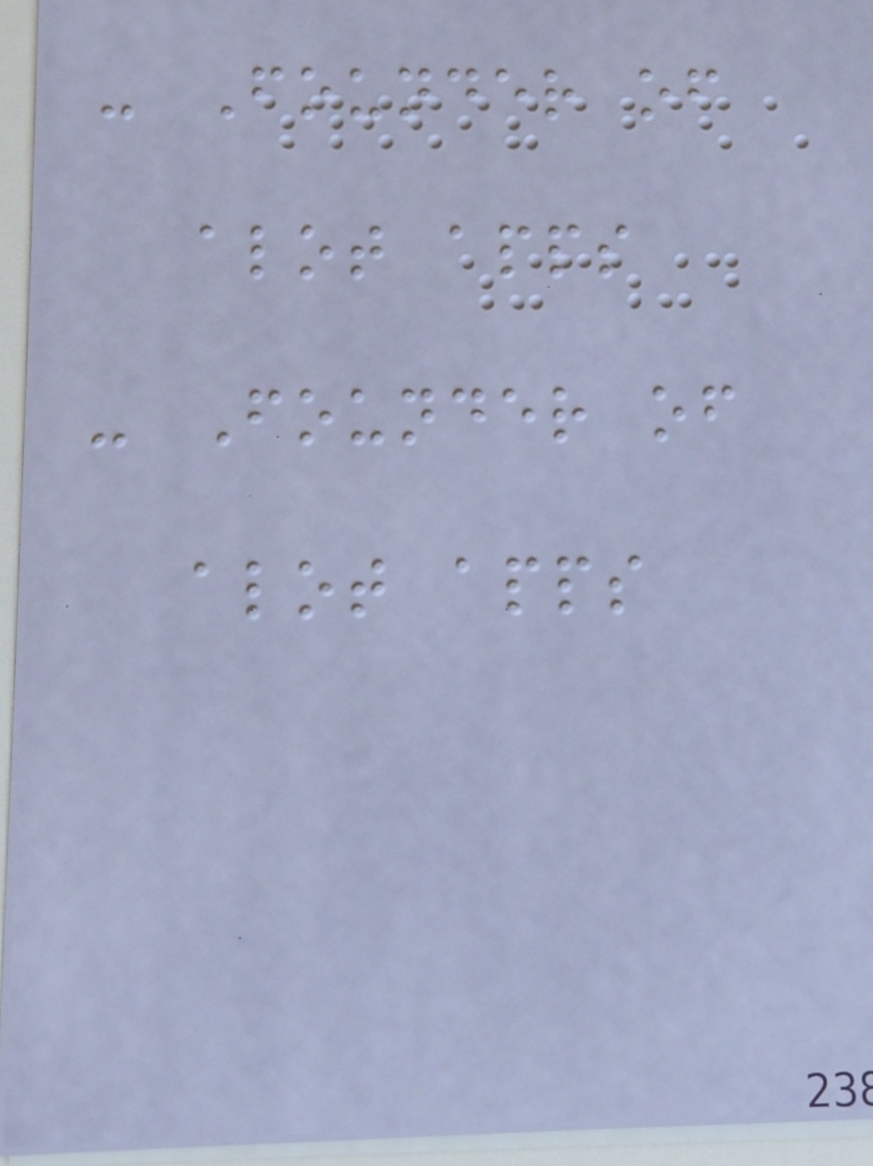- Founder of
alot apps
- Founder of
alot apps
